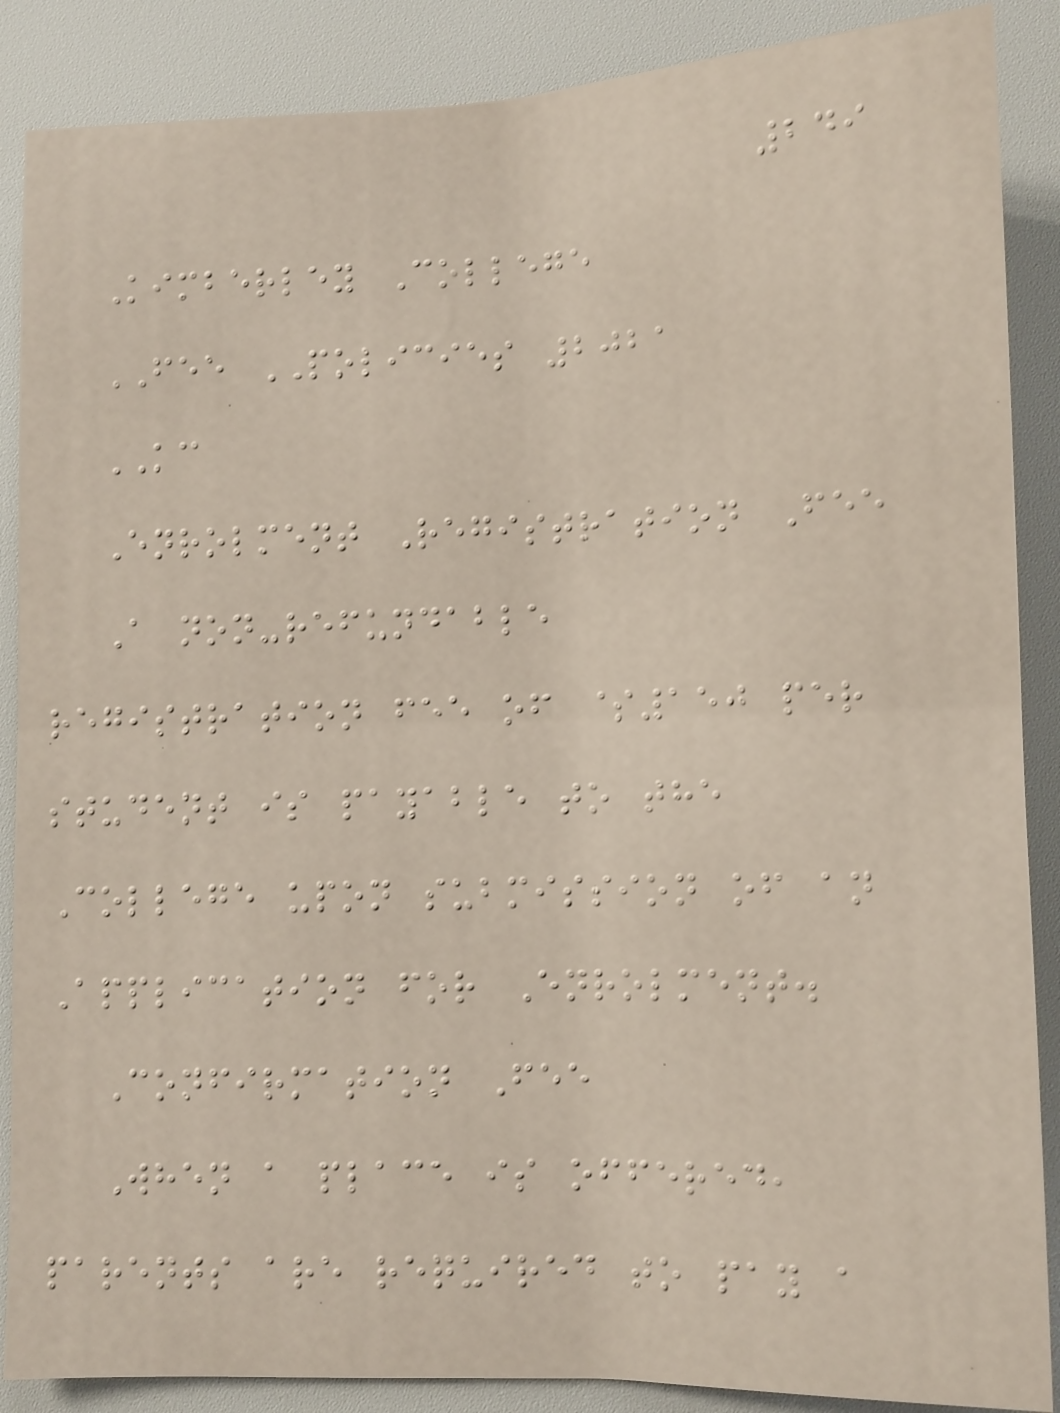249
Kimberley College
FEE POLICIES 2021
KC
Enrolment Registration Fee
A non-refundable
registration fee of $150 per
student is payable to the
College upon submission of an
Application for Enrolment.
Confirmation Fee
When a place is offered,
parents are required to pay a
